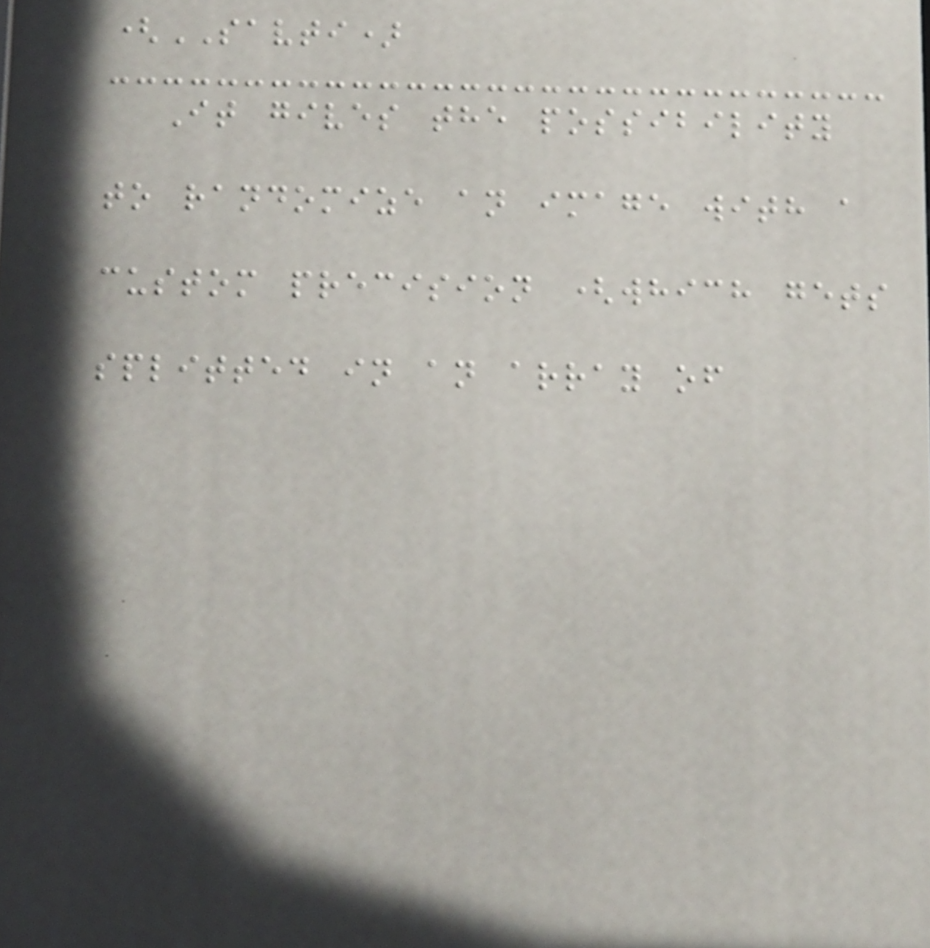(SAVTI)
It gives the possibility
to randomize an image with a
custom precision (which gets
splitted in an array of
